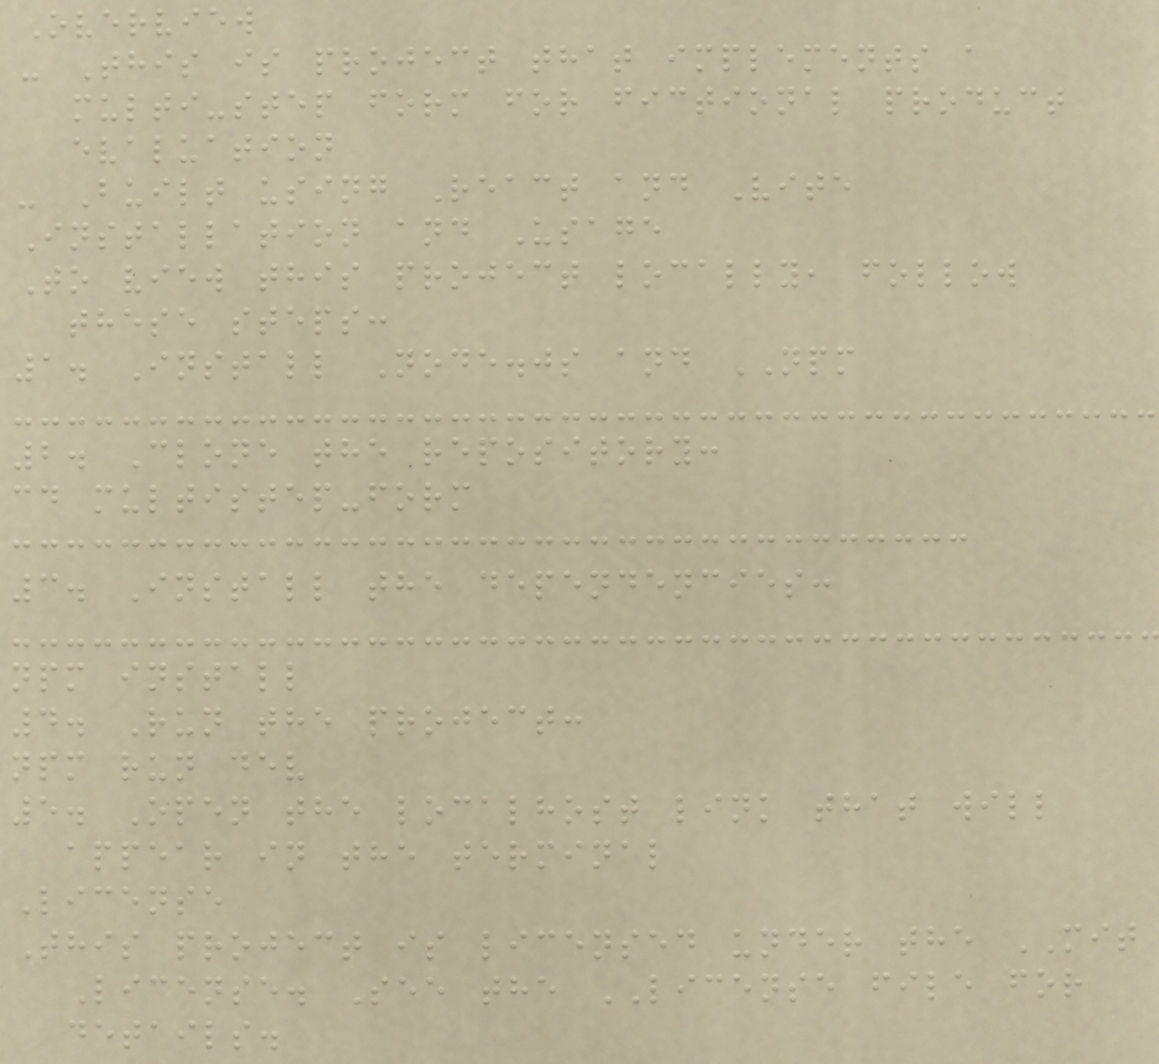Overview
- This is project that implements a
multi-step form for fictional product
evaluation
- Built using React and Vite
Installation and Usage
To view this project locally, follow
these steps:
1. Install Node.js and NPM
2. Clone the repository:
cd multistep-form
3. Install the dependencies:
npm install
4. Run the project:
npm run dev
5. Open the localhost link that will
appear in the terminal
License
This project is licensed under the MIT
License. See the LICENSE file for
details.
